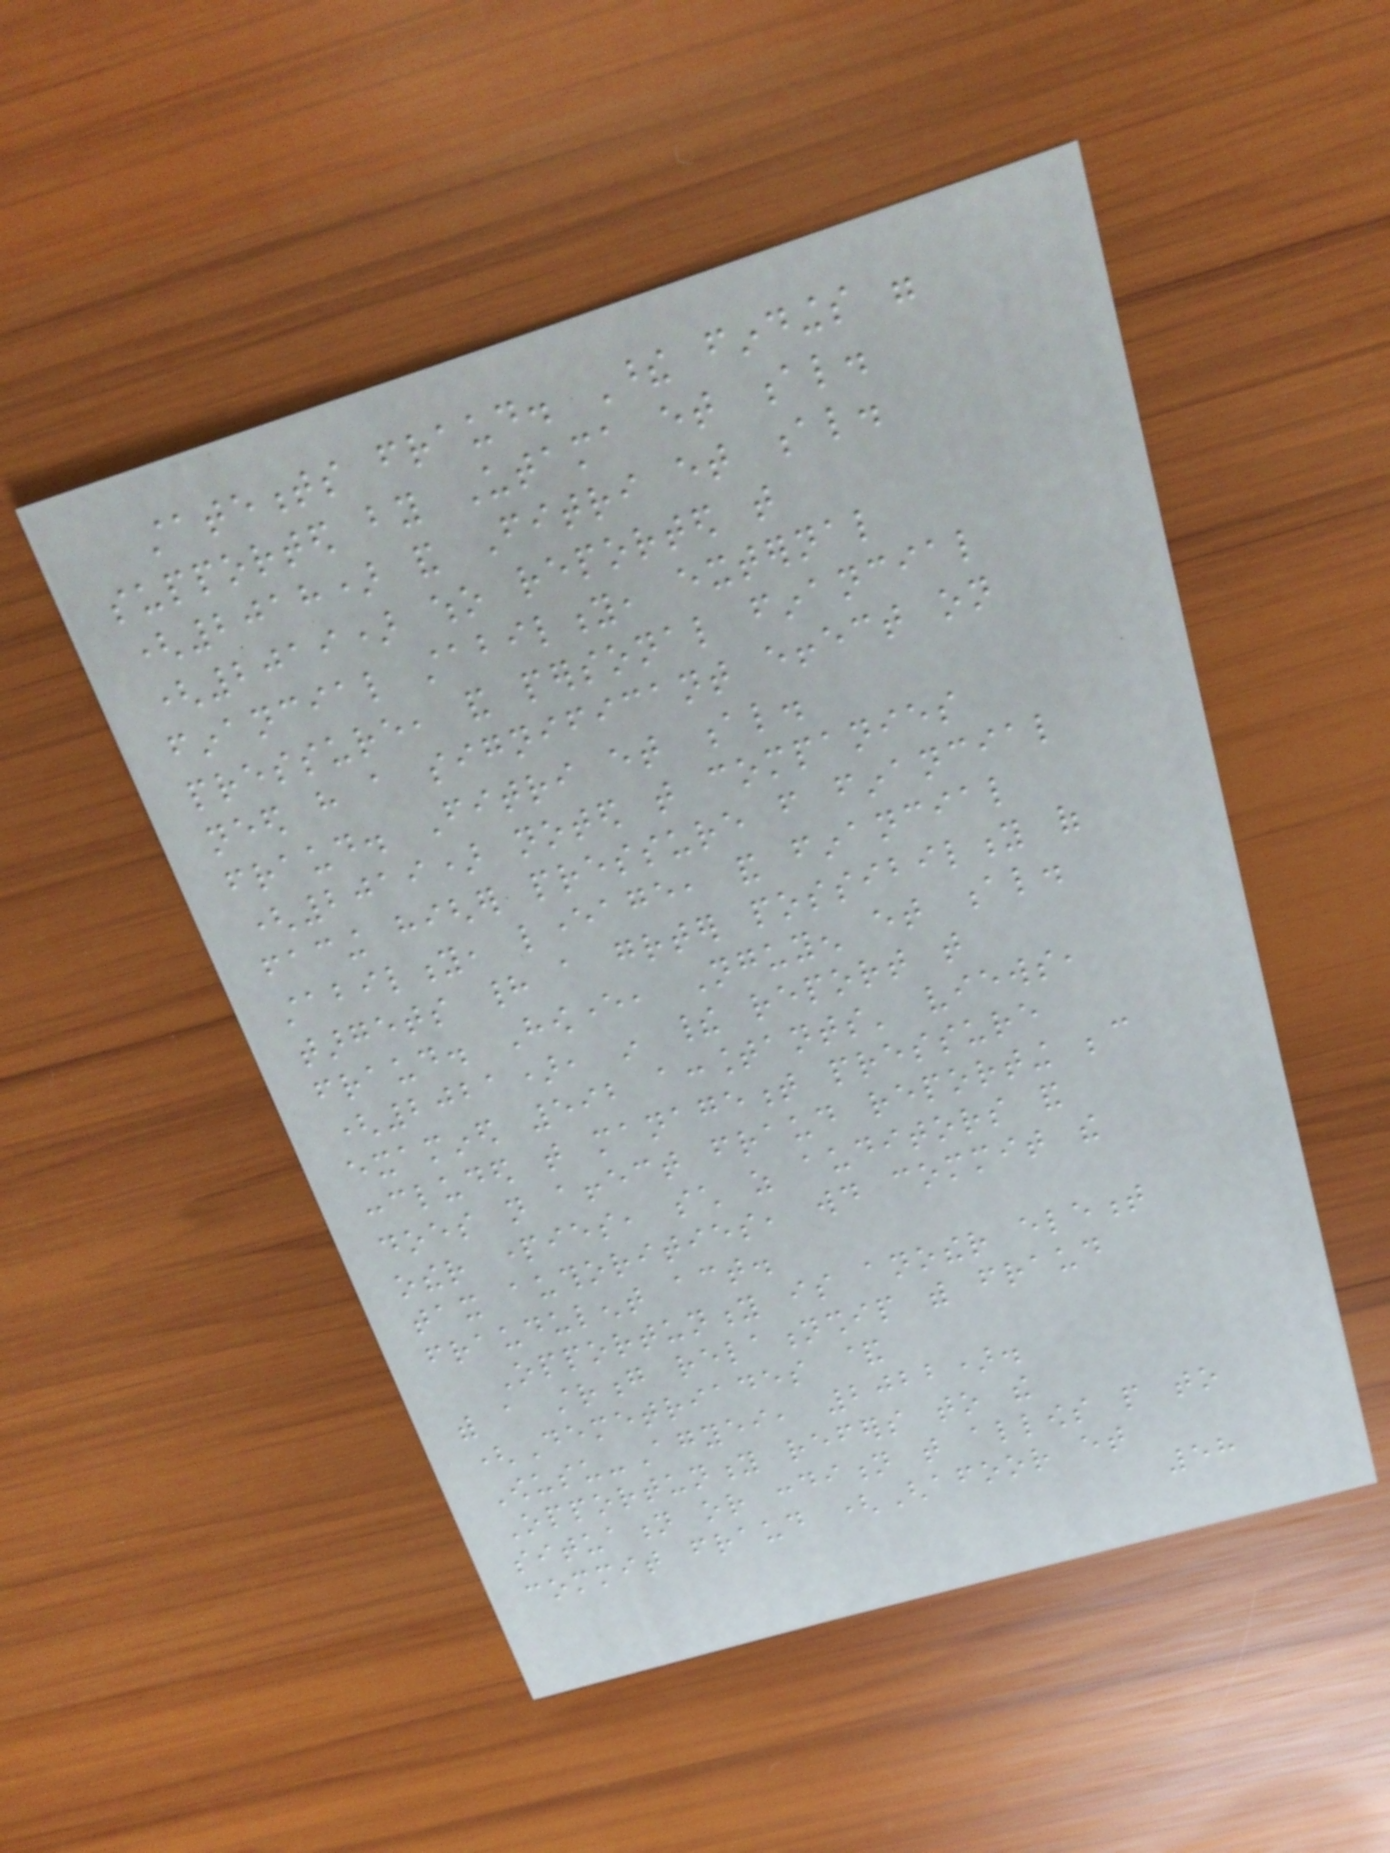statements fraud. These findings were
supported by Utama et al.
(2018) and Fitri et al.
(2019) who reported that
financial stability, external
pressure, and personal financial
need have a significant effect on
fraud. Fitri et al.
(2019) noted that companies
facing higher pressure from financial
stability, leverage, and financial
targets had a greater possibility of
fraud. However, Nguyen et al.
(2021), in their report that
examined 592 accountants' views,
concluded that management pressure
does not affect fraud reporting because
other parties, such as auditors and
tax authorities, would commit the
fraudulent act.
Opportunity is another element
with a strong relationship with fraud
(Demetriades &
Owusu-Agyei, 2022).
Opportunity refers to the
situation or condition that allows people to
commit fraud (Ghafoor et
58
